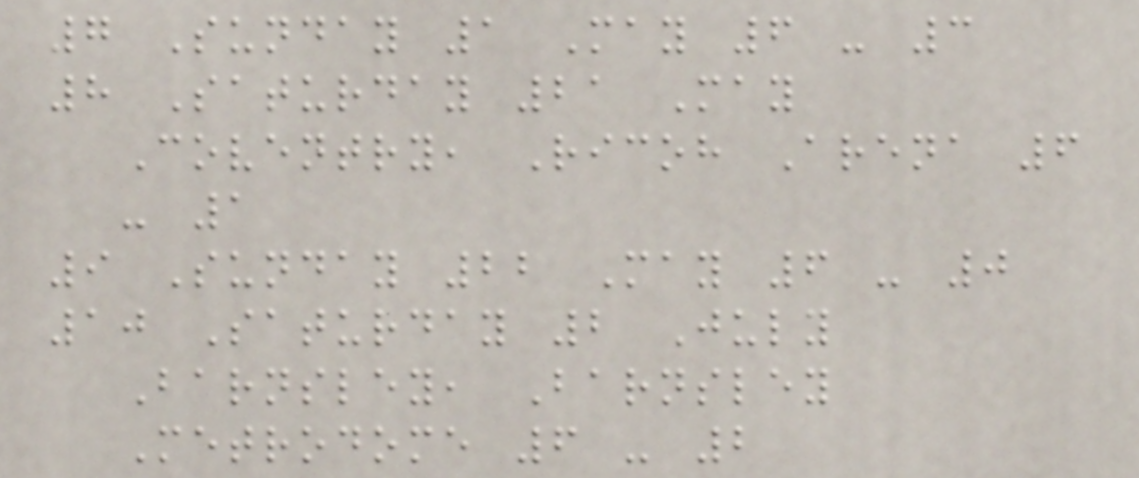7 Sunday 1 May 6 - 3
8 Saturday 21 May
Coventry, Ricoh Arena 6
- 1
9 Sunday 22 May 6 - 0
10 Saturday 2 July
Barnsley, Barnsley
Metrodome 6 - 2
